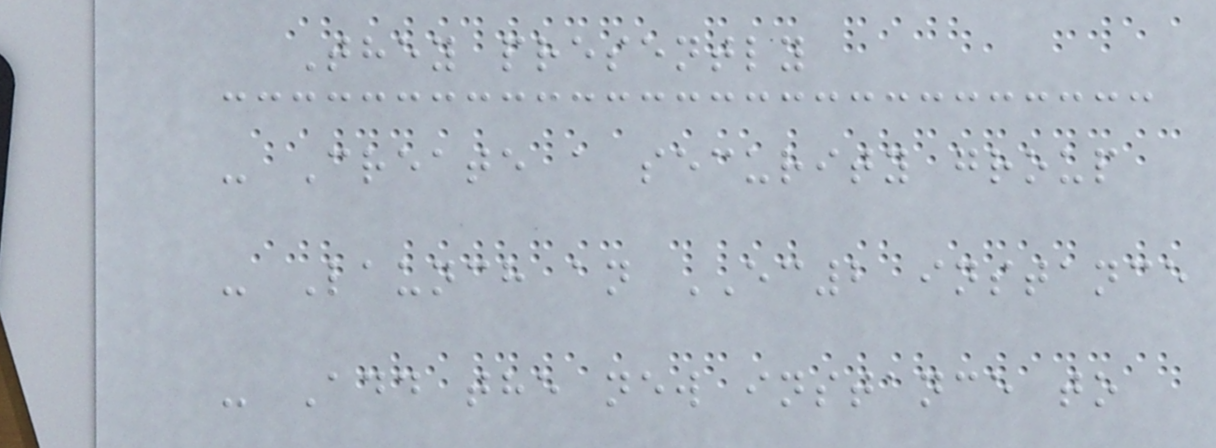They presently
- Create a security group
- Launch an EC2 instance
- Add the new instance to
